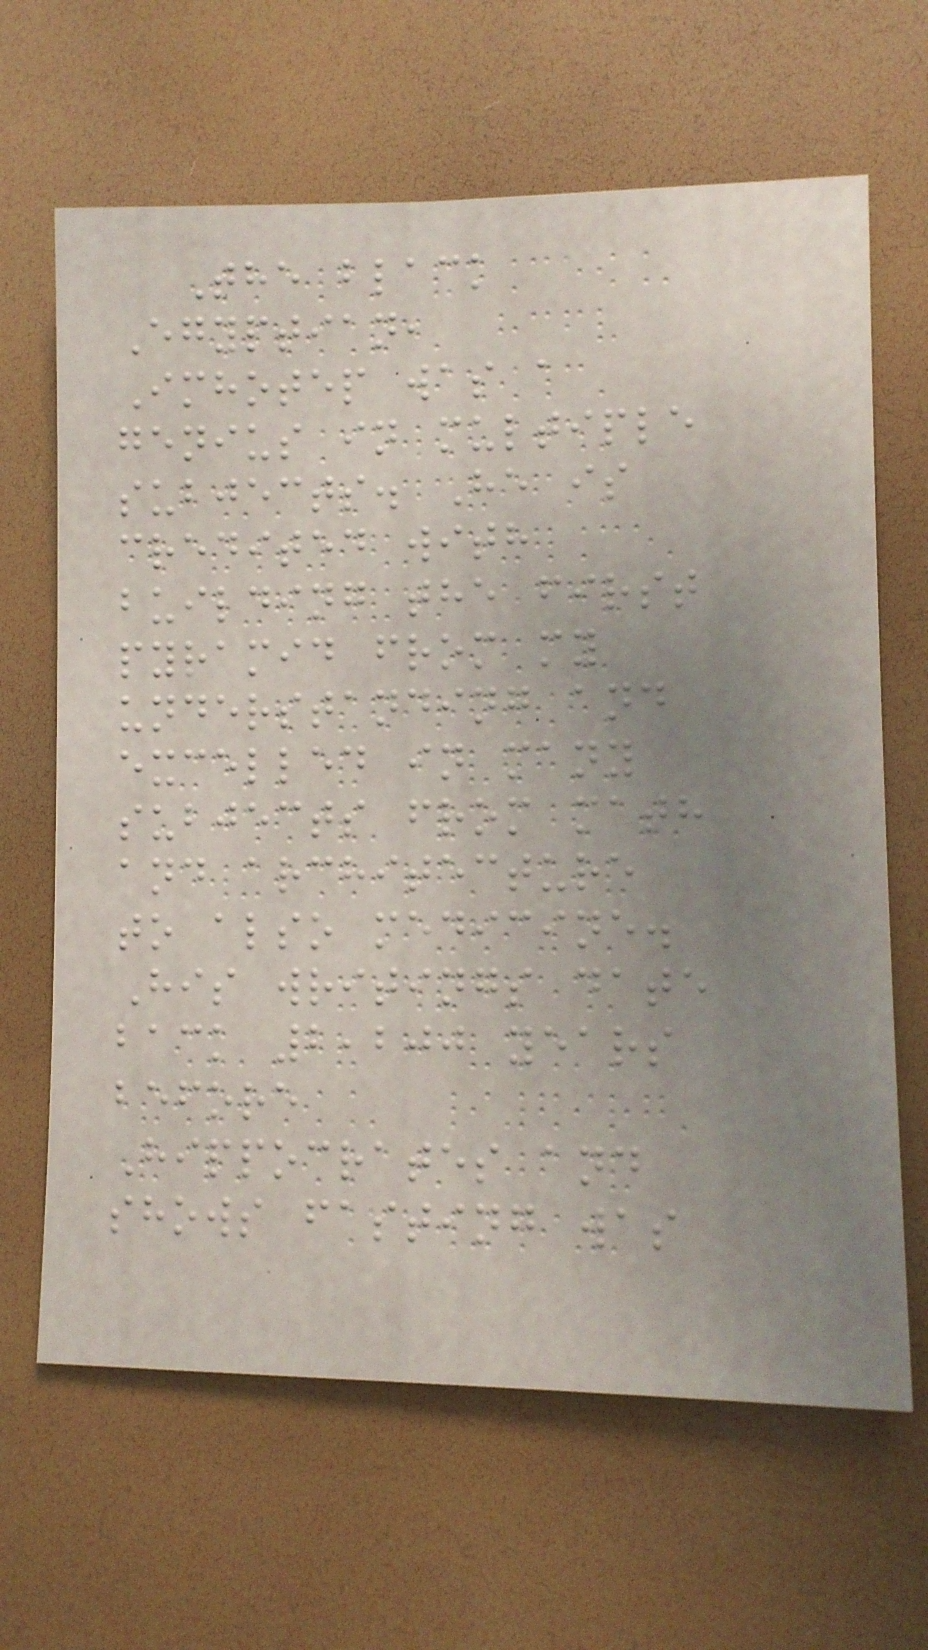The black
Egyptian,
Imhotep was a
genius in multiple
subjects. He is
credited with
building the first
pyramid from my
understanding and
excelled in many
subjects from math
and architecture
to also medicine.
His writings date
back 2,200 years
before
Hippocrates and
shows fasting was
